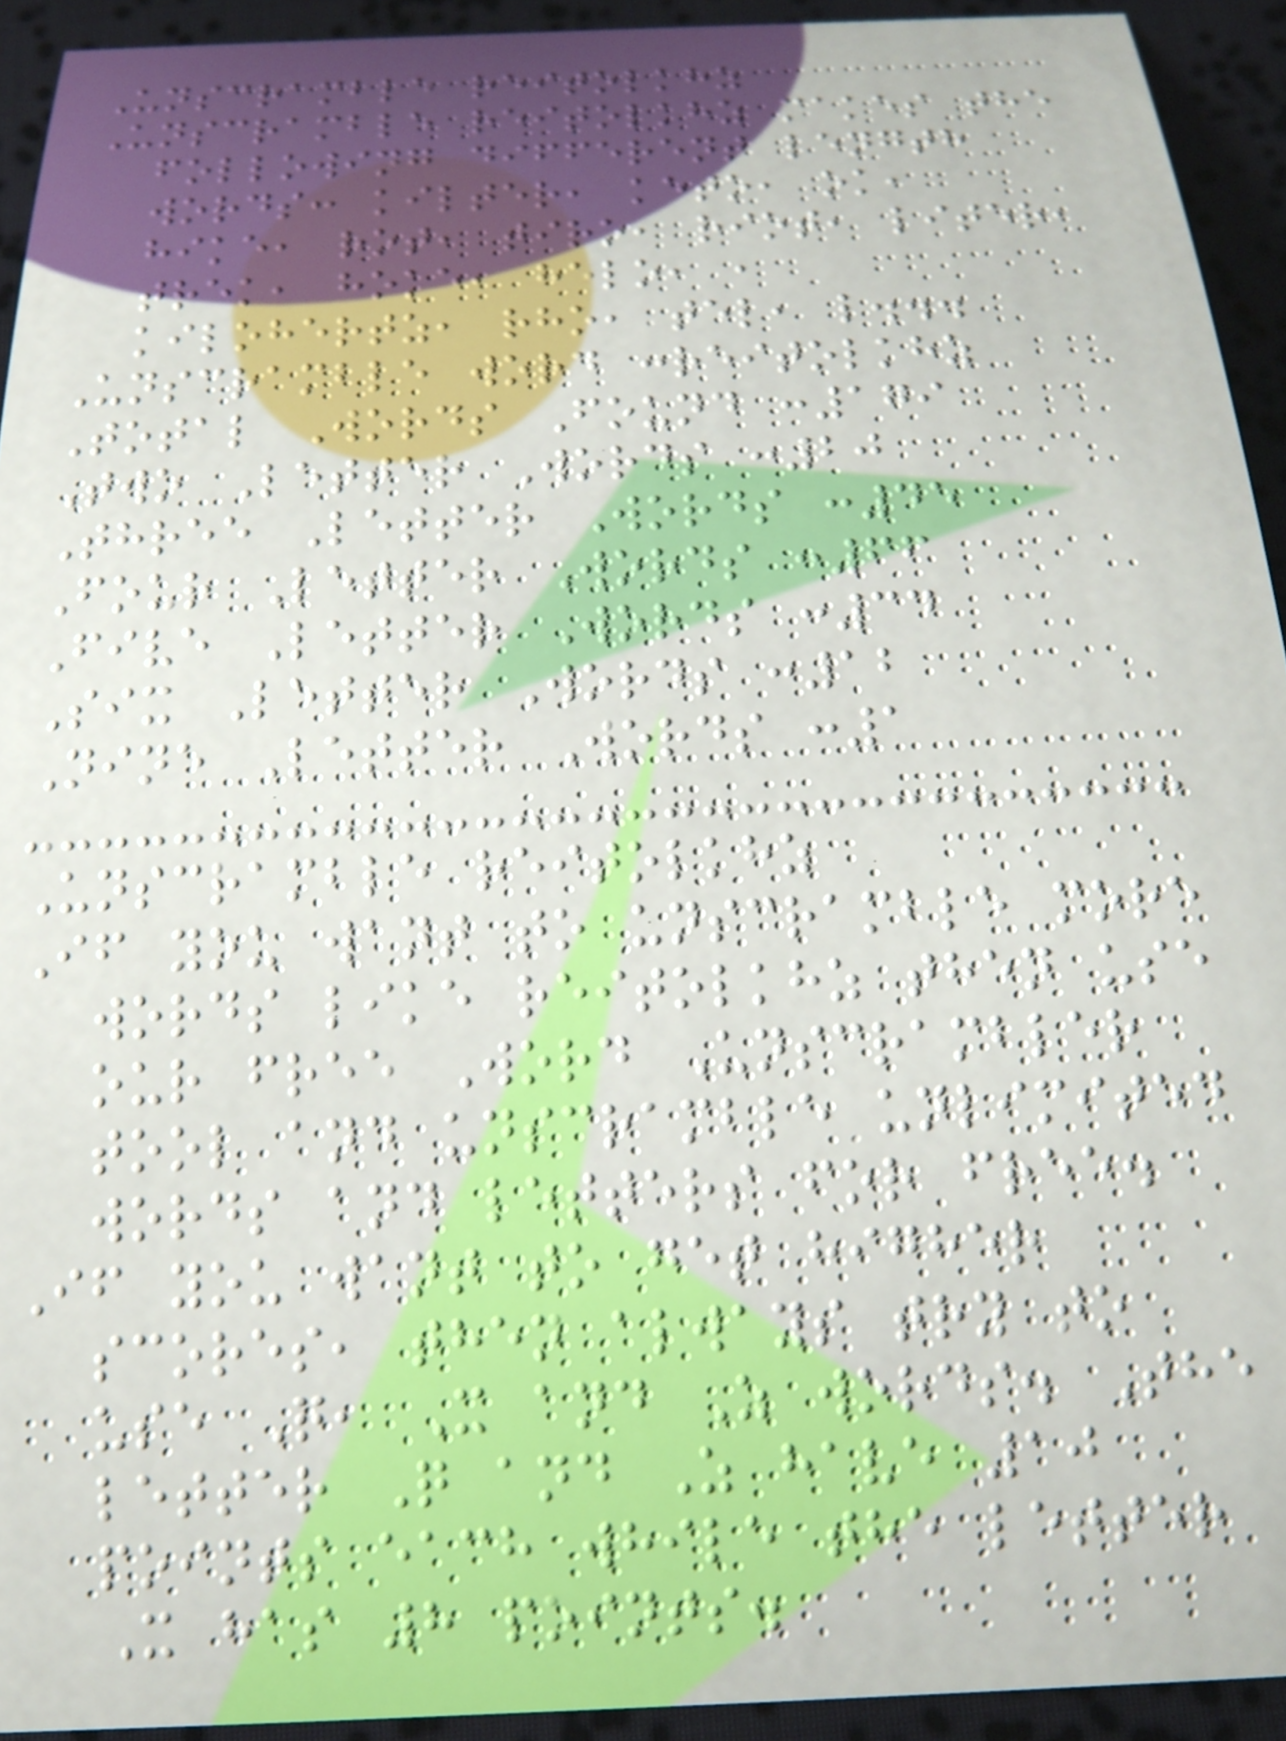Unscramble reitolkhz
Unscramble reitolkhz makes the
following different length
words: kilter, keto, ok,
hike, rot, tiro, riot, liter,
trek, hoke, helo, ,
kilohertz, rho, tel, l...
Unscramble word :reitolkhz
Total Words Found :179
Two Letter Words :20
Three Letter Words :45
Four Letter Words :66
Five Letter Words :34
Six Letter Words :12
Nine Letter Words :1
Unscramble reitolkhz
If you want to unscramble more
words like reitolkhz then use
our free Word Unscrambler
tool and unscramble unlimited
words and letters for free.
If you want to get higher
scores, then always try to
use Q, X and Z words. The
letter Q and Z have 10
points each while the letter
X has 8 points.
